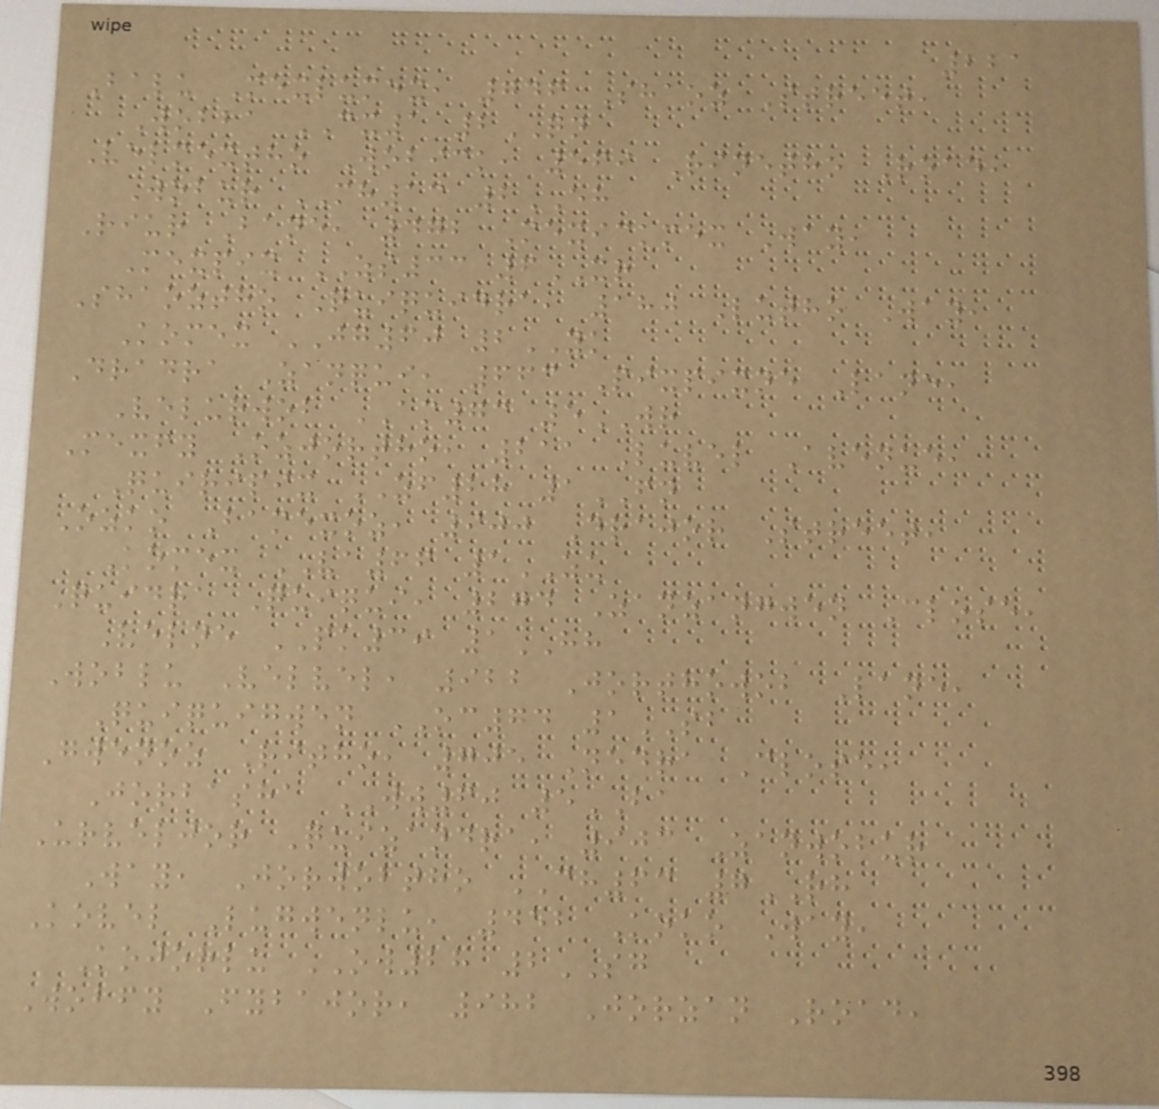221
Balu Mexlumex, 746 Shaoz Street,
Wobba CX1 2QN
Velmextho Wobick, 569 Rinetho Road,
Wobur MH13 2EH
Riur Bane, 472 Mexickmex Way,
Mexpix ZS33 6XR
Shaoztho Quiquidra, 180 Lutho Way,
Komex JG60 2YK
Dradra Zanqui, 663 Pixpixne Lane,
Velurwob AM73 5WR
Mexfy Ozjortho, 211 Luvel Avenue,
Quiripix ZF28 1FN
Ozko Bamexoz, 900 Drajor Street,
Komex VA66 1ZU
Quidra Quiqui, 274 Zanzangwen Close,
Velne PK39 1HH
Woblu Velvel, 922 Jorthowob Lane,
Quiquigwen OC74 1SB
Gwenoz Ritho, 705 Nedra Close,
Jorbasha WW60 5BA
Urveljor Quizandra, 903 Zanwobur
Way, Jorwobtho CH63 7RH
Kovel Lugwenlu, 452 Koko Way,
Kojorlu OW28 2SG
Wobfy Fybajor, 982 Jorzan Road,
